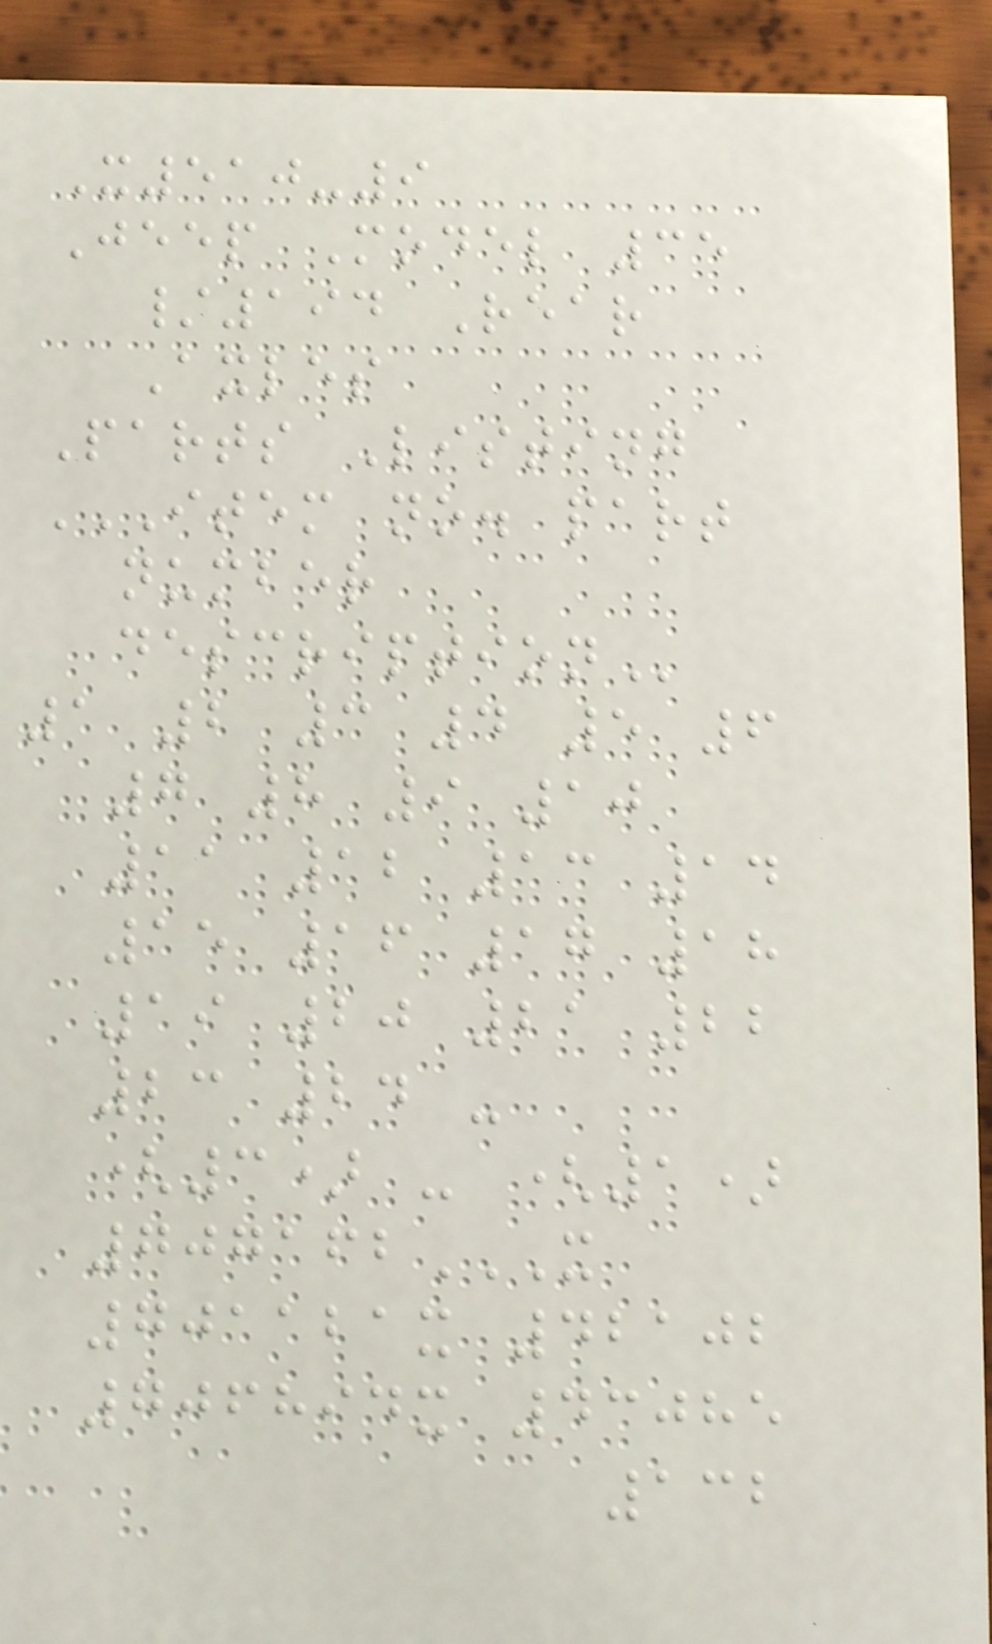X510-9
Jeep Model 35
/194 Rear
Axles
Parts Listing
ITEM NO. PART
NUMBER
DESCRIPTION
1 2 3 4 5 6
7 8 9 10
11 12 13 14
15 16 17 18
19 20 21 22
23 24 -
(3) - (1)
707162X
701121X 42102
706894X 43085
132
